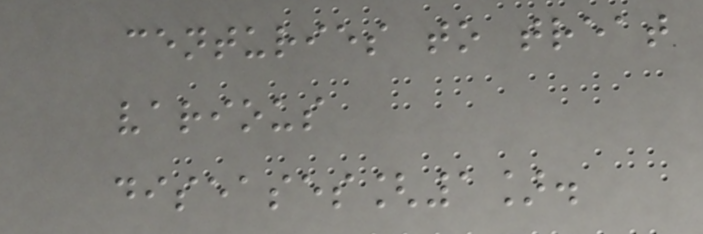centuries to treat
various
diseases[1].
